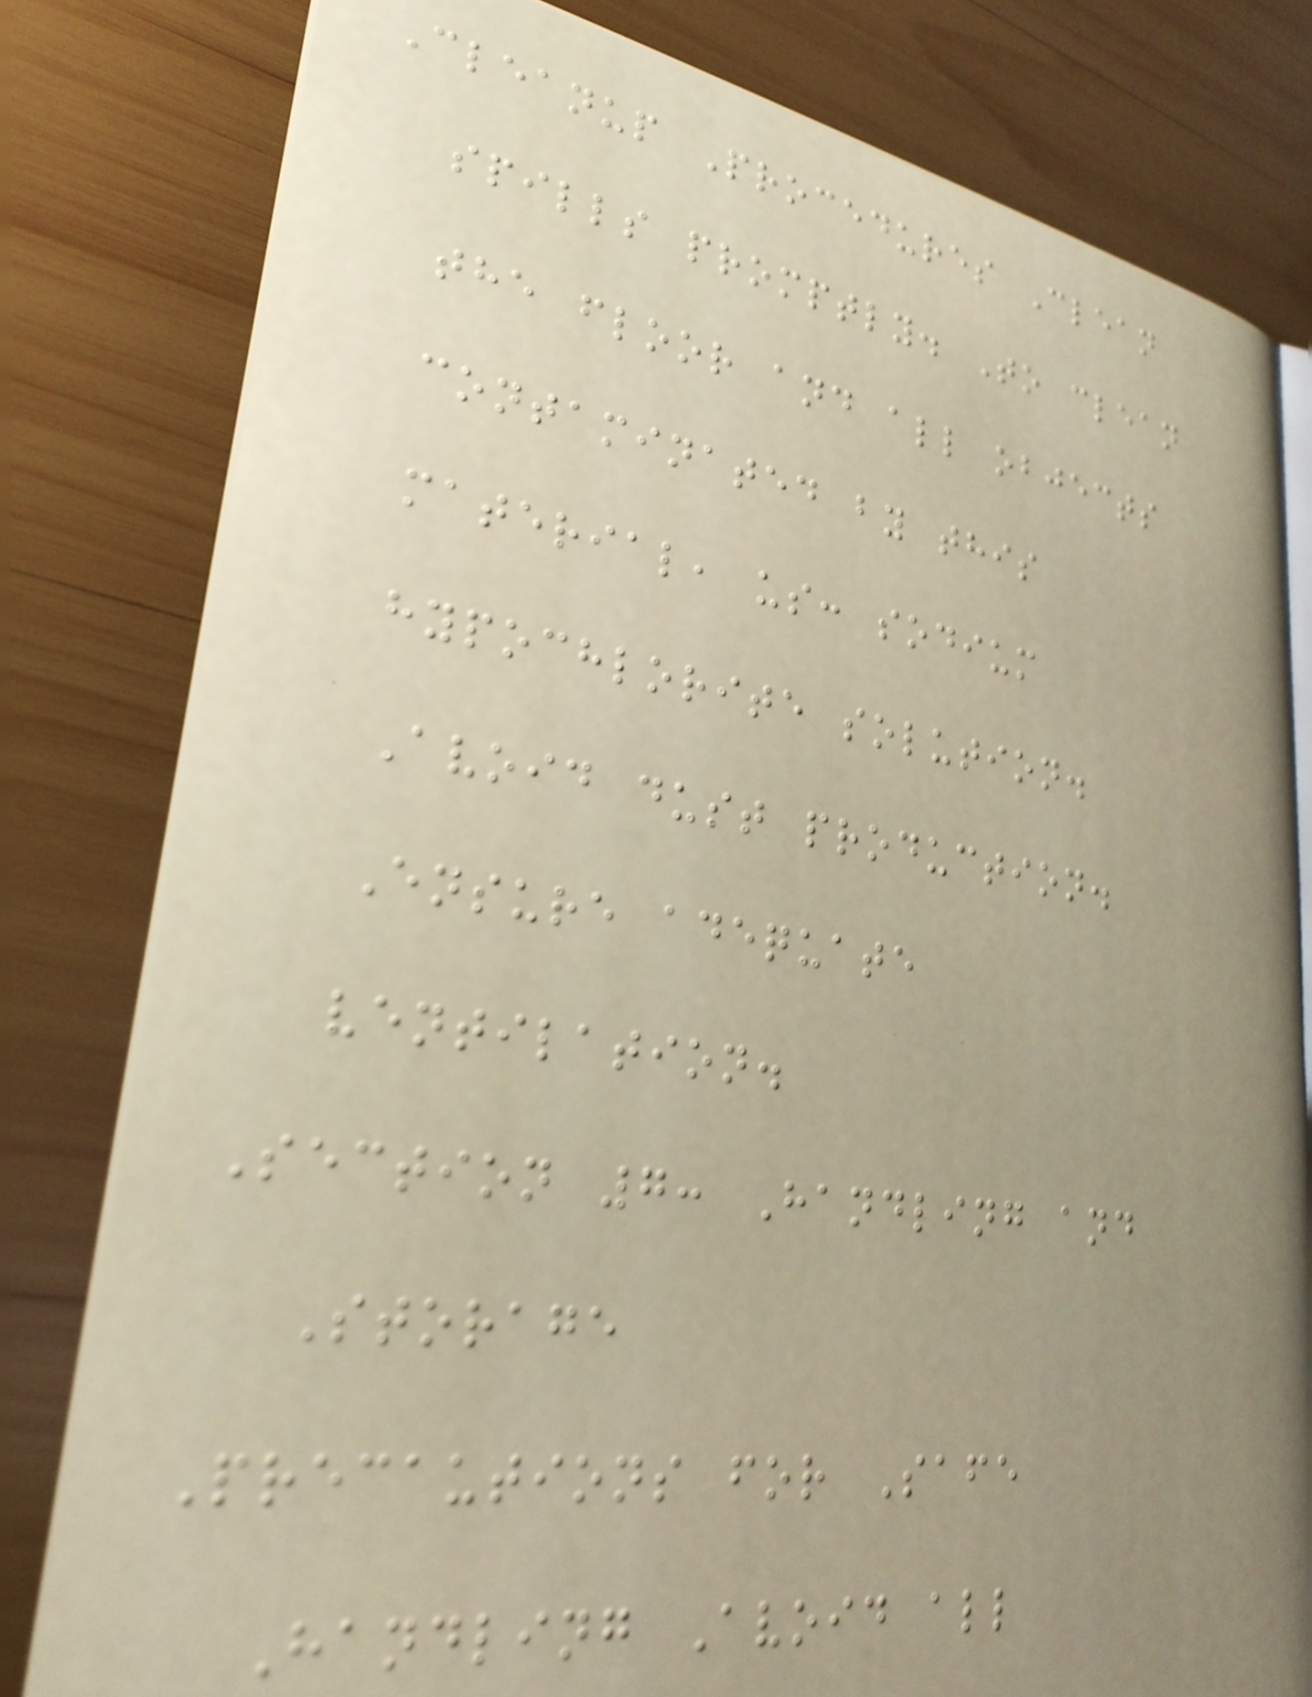Cleanup Procedures Clean
spills promptly. To clean
the floor and all objects
contaminated by this
material, us: sodium
hypochlorite solution.
Avoid dust production.
Ensure adequate
ventilation.
Section 7: Handling and
Storage
Precautions for Safe
Handling Avoid all
